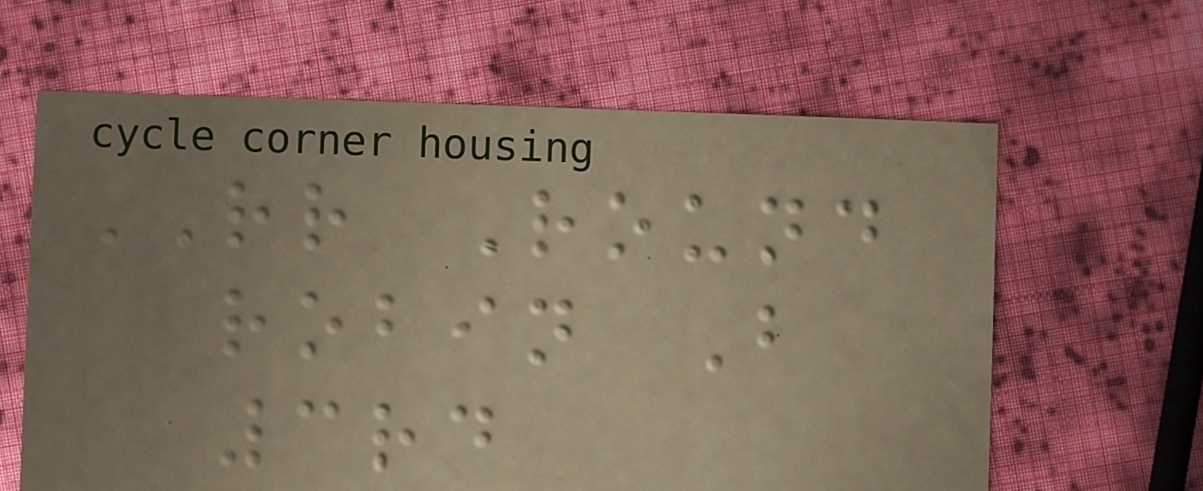RR Round
robin B
3rd
